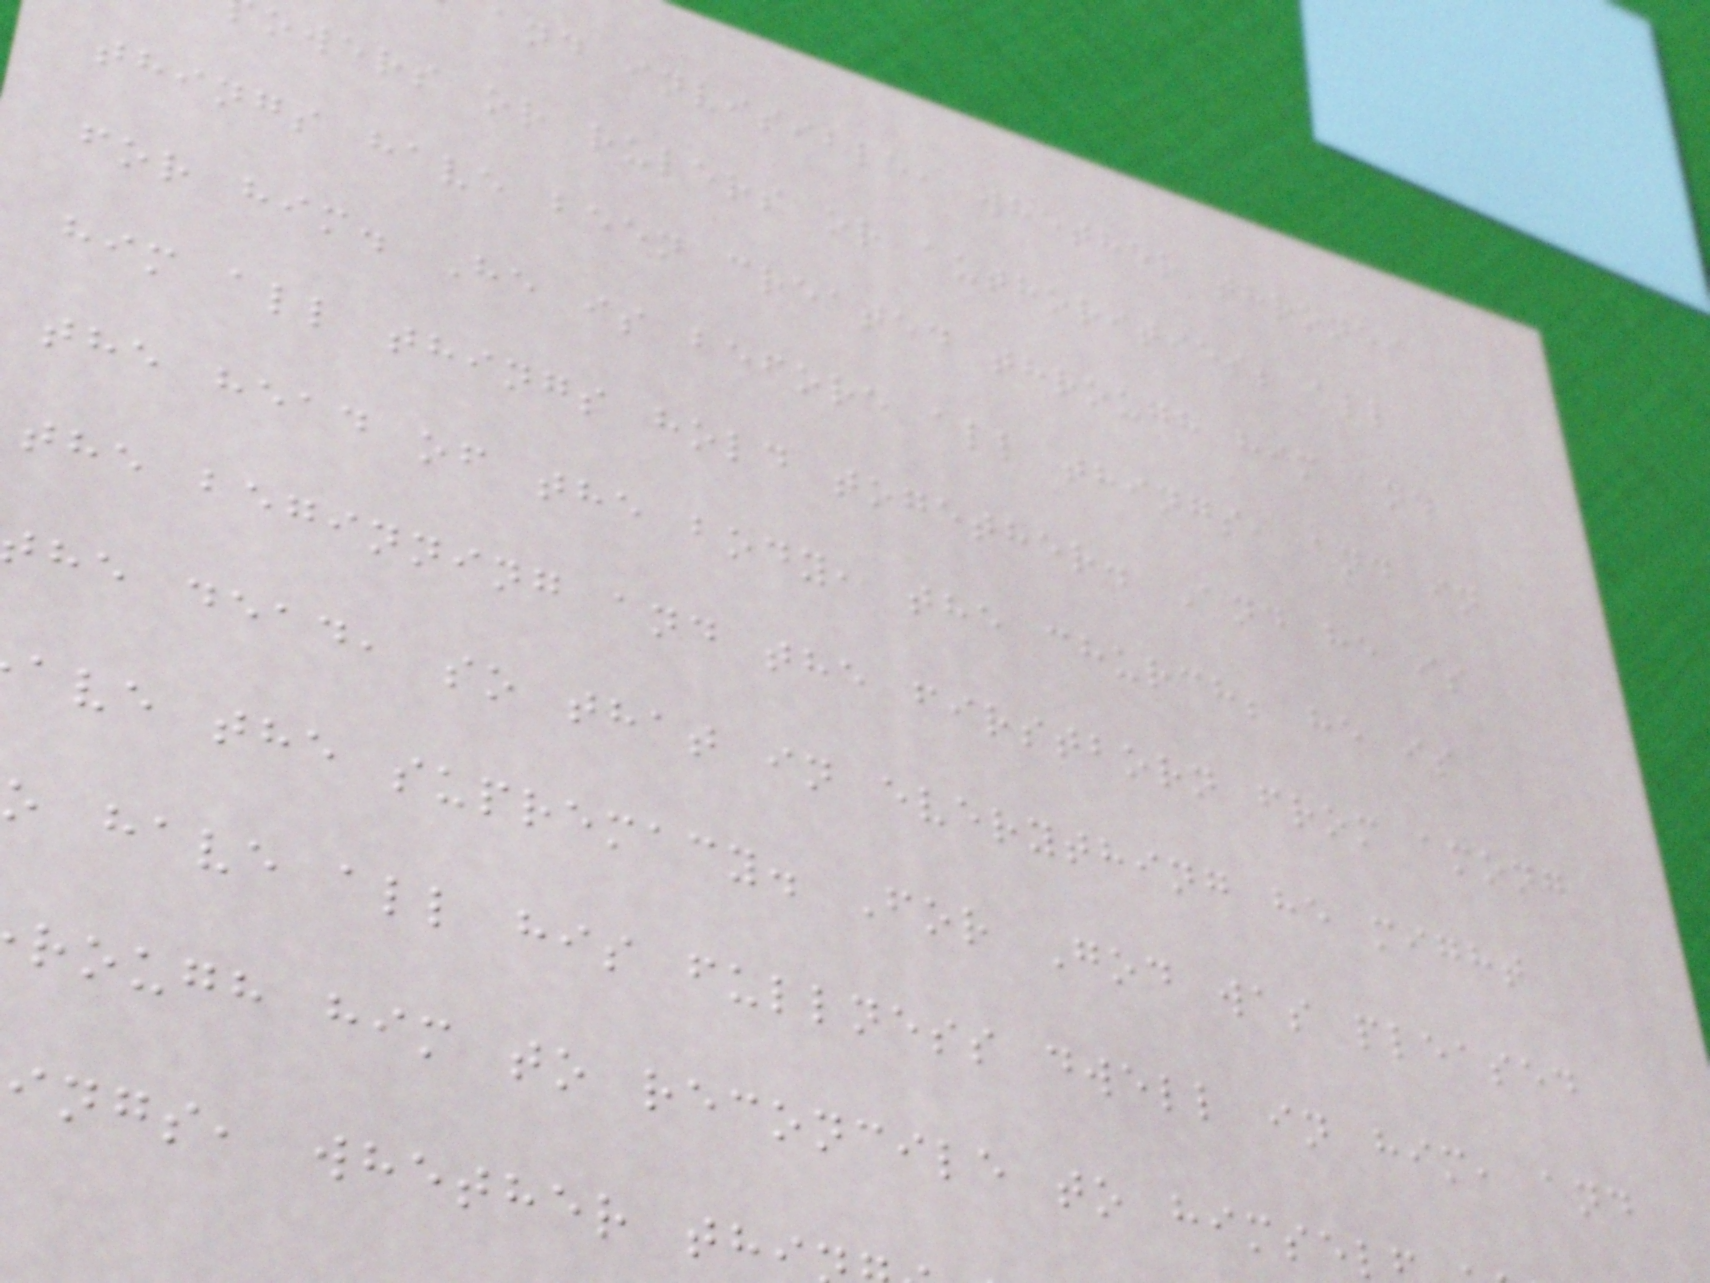and invisible, whether thrones
owers or rulers or authorities; all
things have been created through him and
for him. He is before all things, and in
him all things hold together. And he is
the head of the body, the church; he is
the beginning and the firstborn from among
he dead, so that in everything he might
ave the supremacy. For God was pleased
o have all his fullness dwell in him, and
rough him to reconcile to himsel
ings, whether thi
